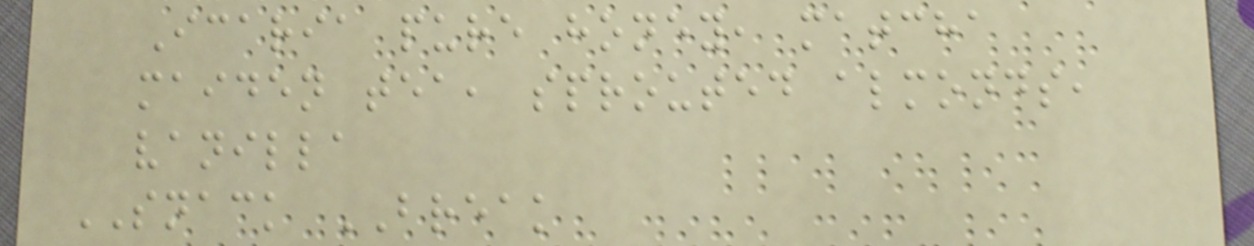Icaria pure honey, matcha
maiden tea, sprouted almonds,
vanilla
SNACK BREAK
